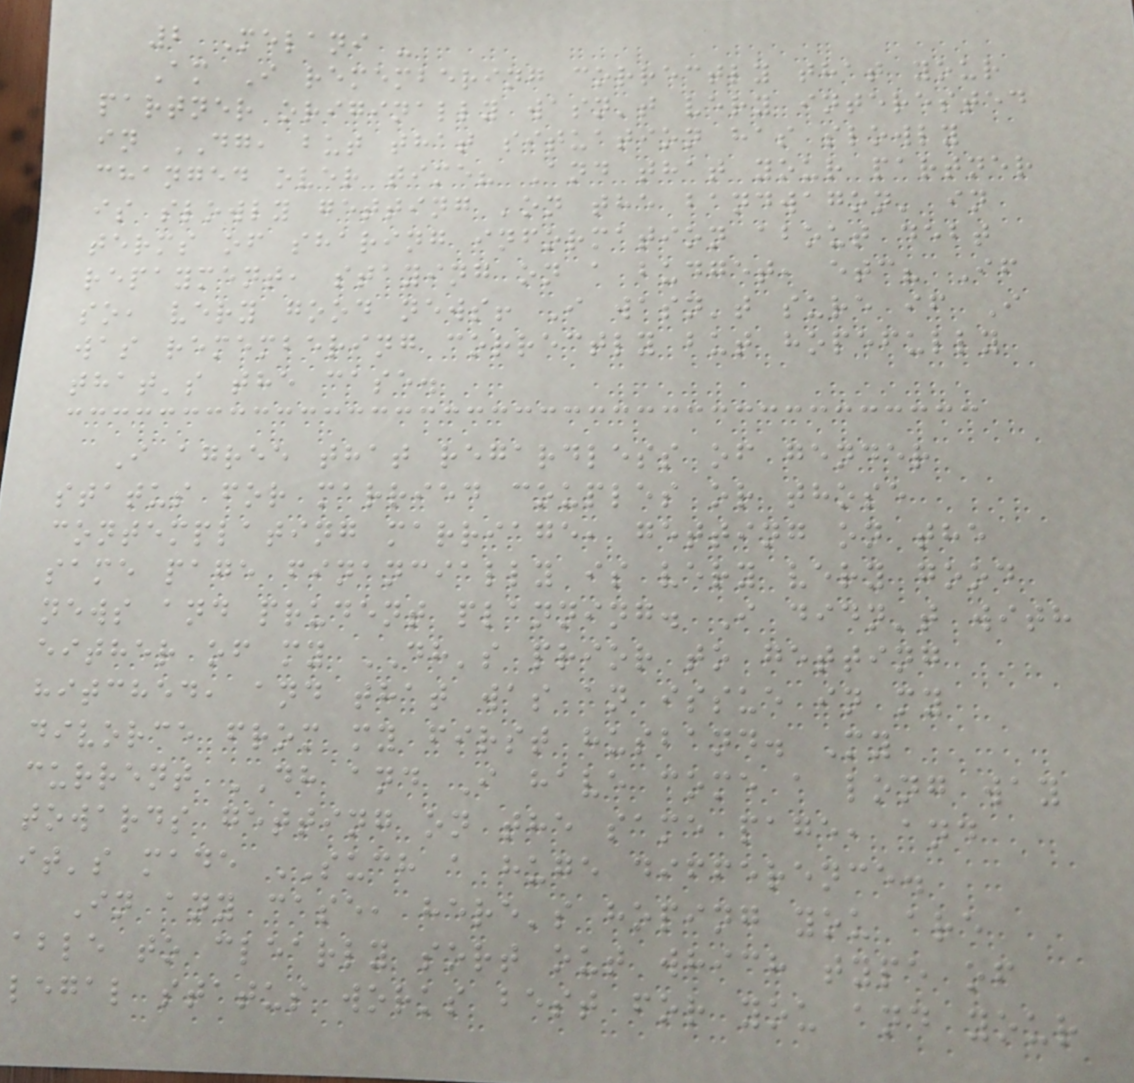2 Melani -
Am I remembering correctly that your
partner originally wasn't very interested
in DG, but that situation has slowly
changed over time? And that your partner
is slowly getting 'on the bandwagon' in
terms of sharing information about debt
repayment, staying on a budget, etc? If
so, very good news! I wasn't sure if I
was remembering correctly but hopefully
that's the case.
I agree that regardless of gender
status for married couples or those
contemplating marriage, getting on the
same page financially is very very good
news and prudent planning. I didn't with
either of my DH's prior to getting
hitched, and that was an issue in my
divorce from my first husband. My
current DH and I have come a long way
towards getting on the same page, and
it's made SUCH a huge difference.
In any case, here's hoping you are
able to clearly sort out which type of
legal status works best for you and your
